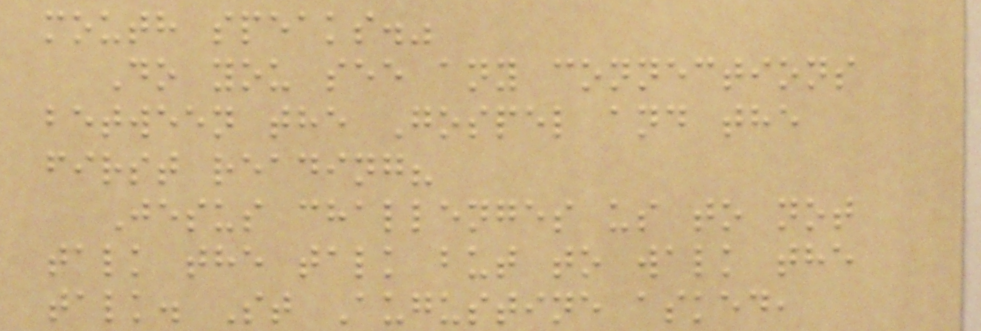mouth speaks."
Do you see any connections
between the Gospel and the
first reading?
Jesus challenges us to not
talk the talk but to walk the
talk. St Augustine asked,
